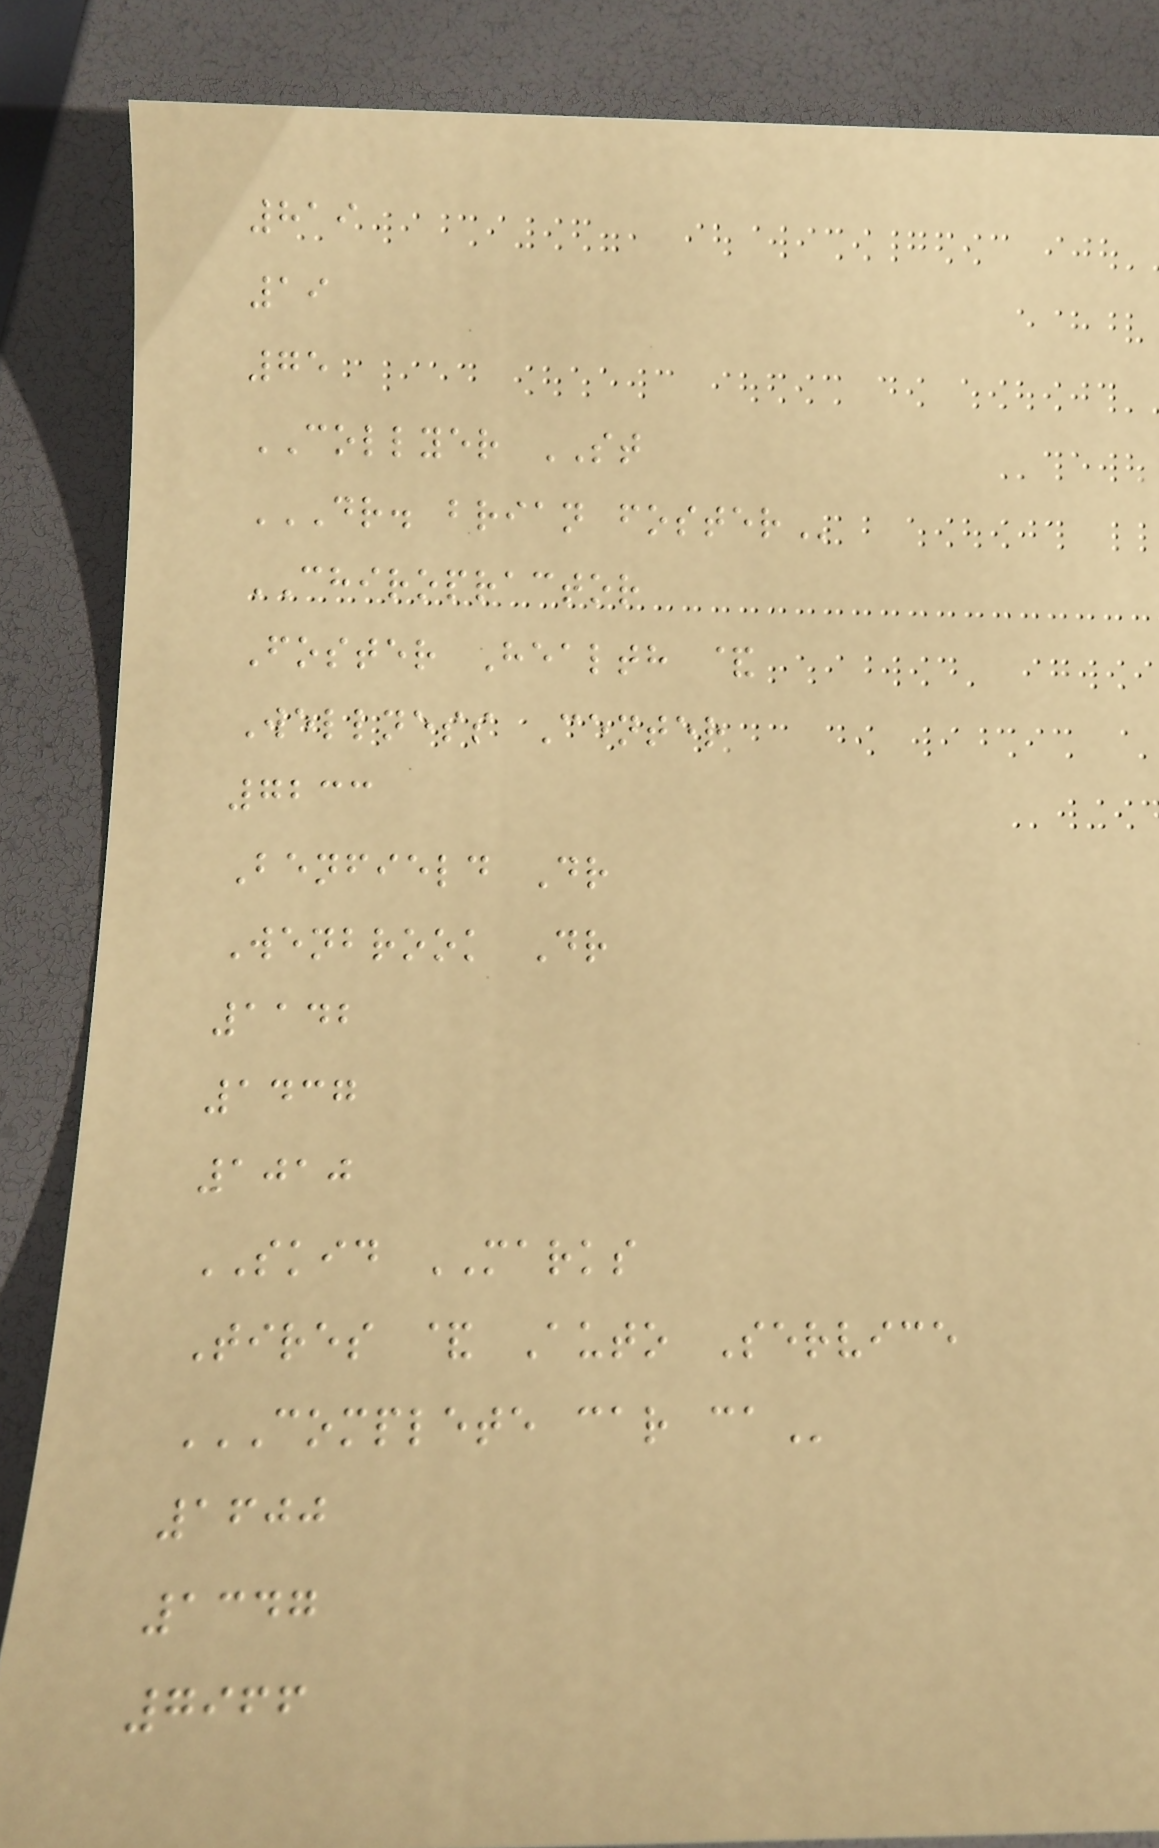819
19
75
COLLYER ST
DR. BRIAN FOSTER
CHIROPRACTOR
Foster Health &
Wellness Center
7233
Benfield Dr
Wenbrook Dr
1142
1437
1010
SKID MARKS
Tires & Auto Service
COMPLETE CAR CA
1600
1347
7966
